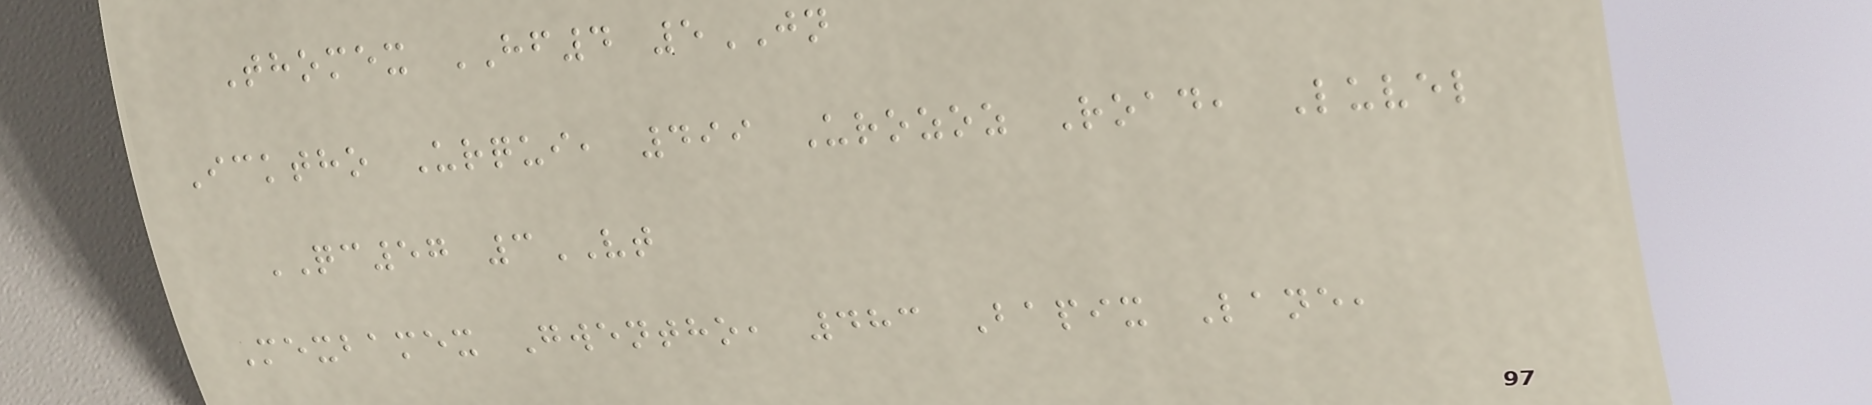Thomex HF4 5JN
Icktho Urqui, 499 Urozoz Road, Luvel
QC57 3VT
Mexbamex Gwentho, 483 Bapix Lane,
